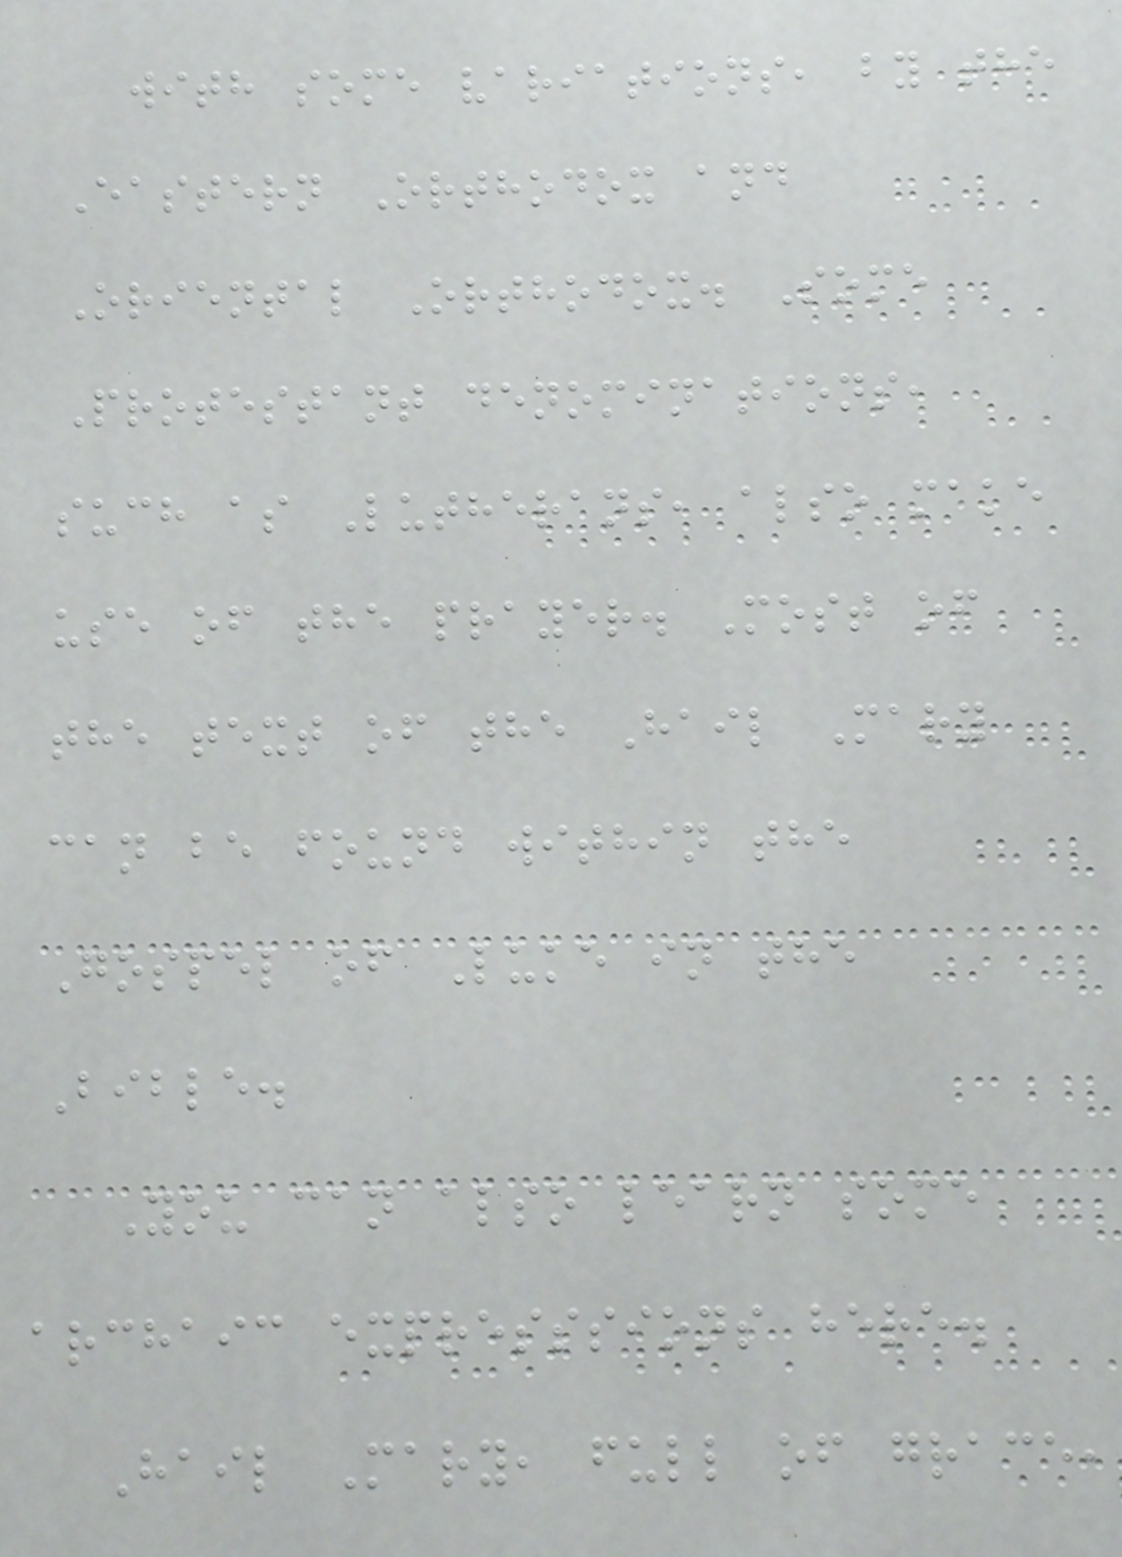with some variations, by the
Eastern Orthodox and
Oriental Orthodox. Some
Protestant denominations,
such as Lutherans, also make
use of the prayer. Most of
the text of the Hail Mary
can be found within the
Gospel of Luke in the
Bible.
You can also learn some
archaic expresssions here.
Hail Mary, full of grace,
